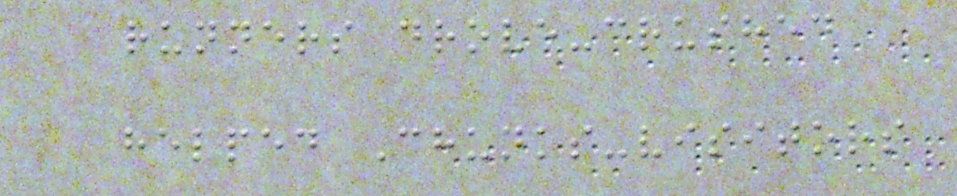runners drove-crushed
helped Chunks-visitors
